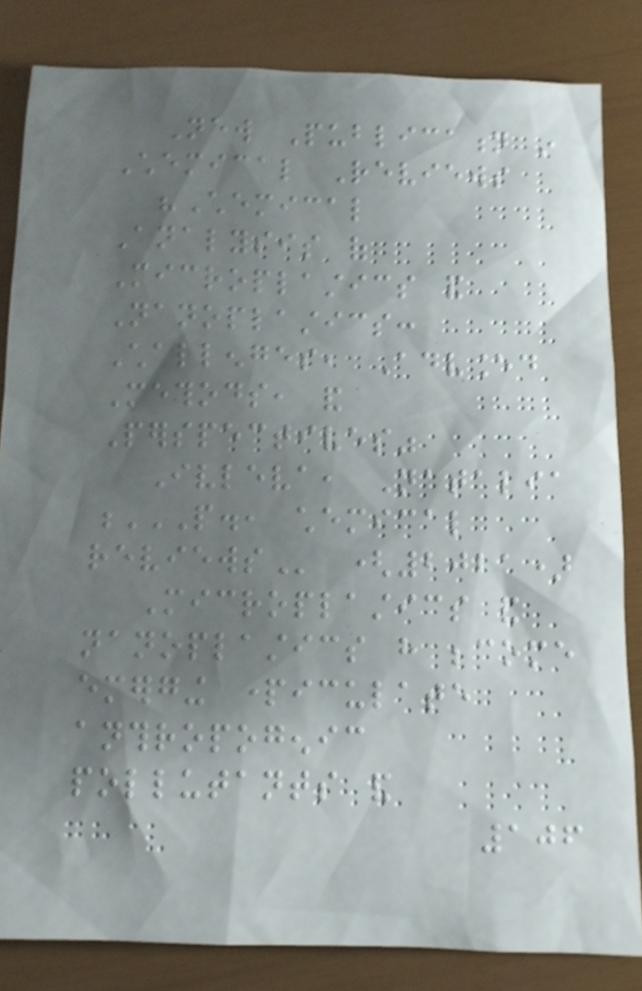New Publication in
Chemical Reviews
"Chemical
Analysis of
Microplastics and
Nanoplastics:
Challenges, Advanced
Methods, and
Perspectives"
Ivleva, Natalia
P., CHEMICAL
REVIEWS (2021)
Microplastics and
nanoplastics have become
emerging particulate
anthropogenic
pollutants and
106
